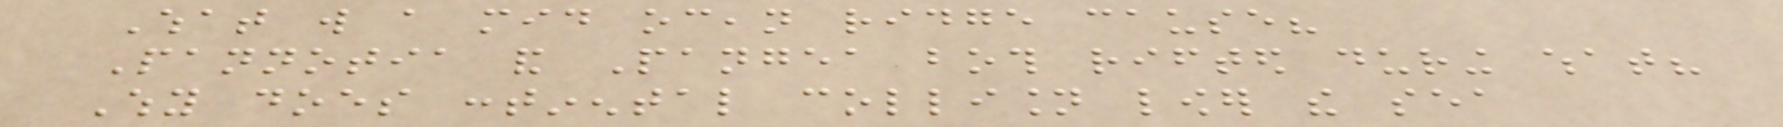What will a mid ocean ridge cause?
Pannotia and Pangea both rifted during what?
Why does continental collision lower the sea
